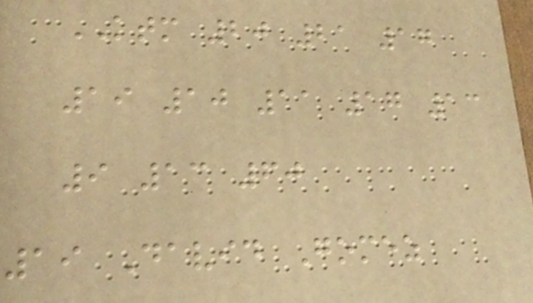KTM 20 21 17
19 10 11 17 13
9 13 60
19 David Gomez
